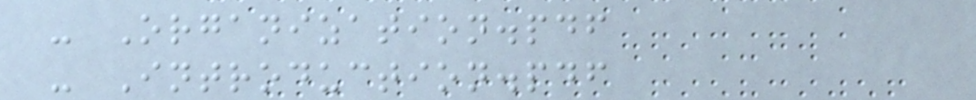- Organization.pdf
- Introduction.pdf
